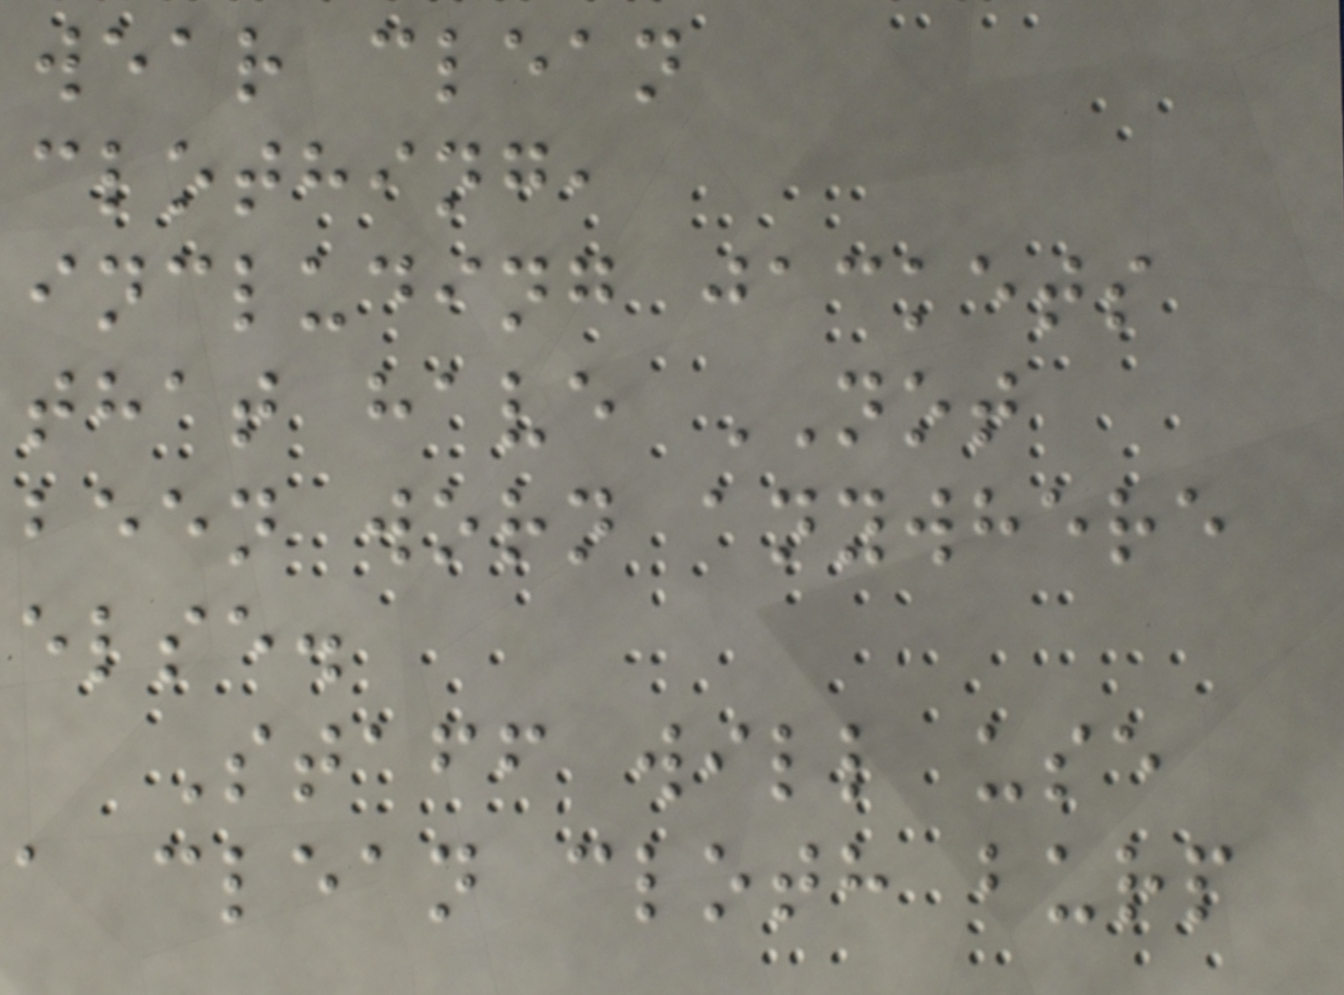wear clean
clothing,
including jackets
that have NOT
been worn anywhere
else.
Staff will use
a clean cloth burp
